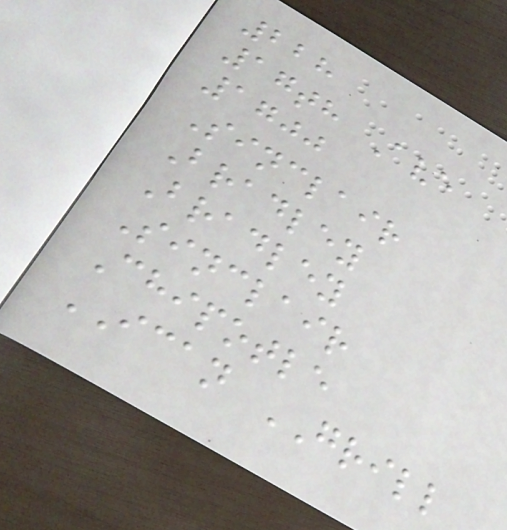228
17th Ave
1700
Sinclair
Bradley
Bradley
Sinclair
Chipotle
ICAN GRILL
